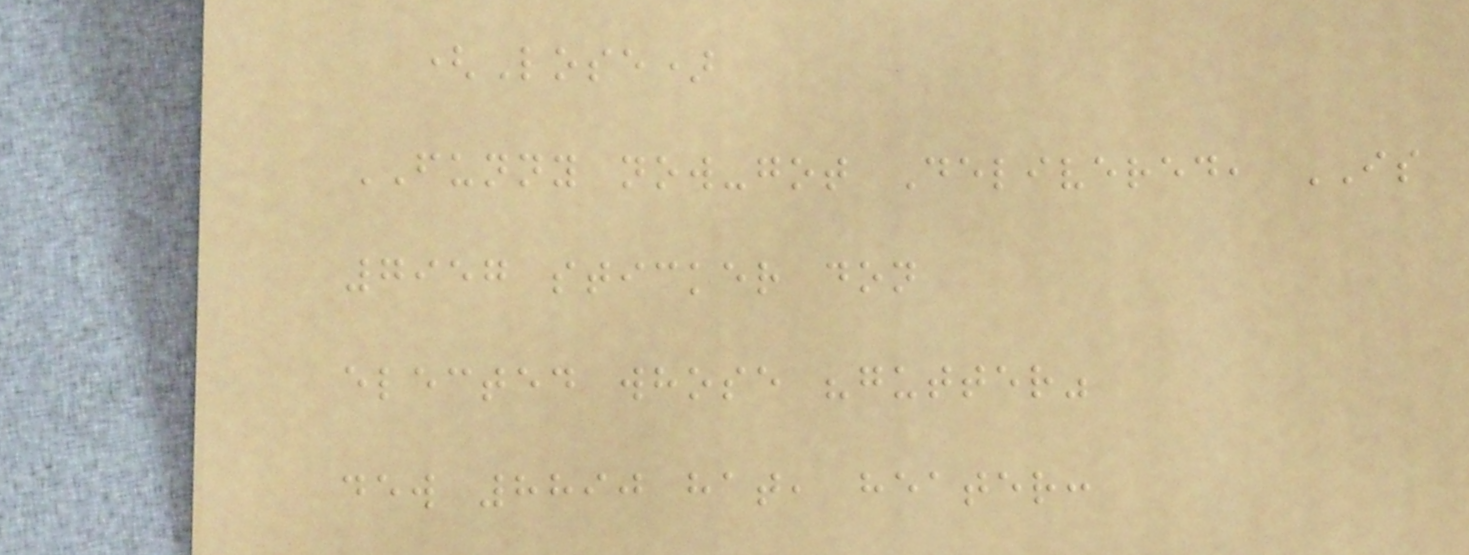(Lose)
FUNNY now-got Delivered, IS
7957 sticker don
elected whose "gutter"
dew 8890 hat, heater:
